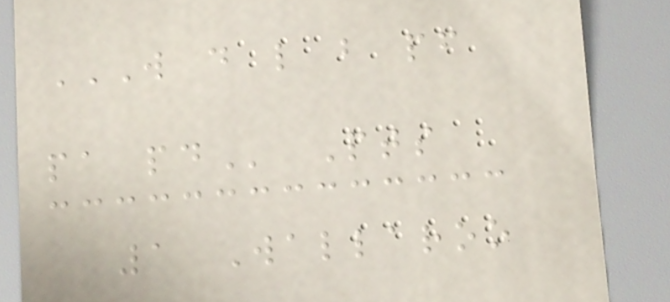W D L B PF
PA PD Pts
1 Wallaroo
